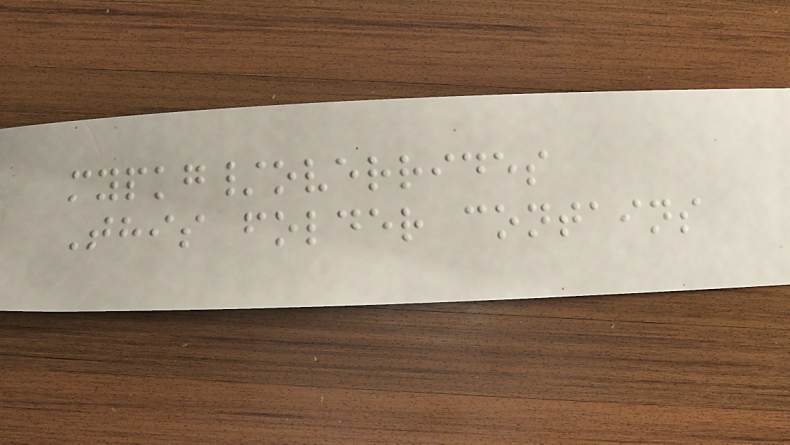mypkg/overrides
This folder contains
